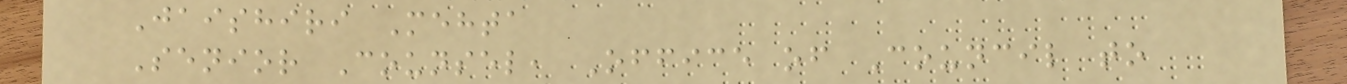Jaishiri Mehta
Senior Counsel, Office of Council to
